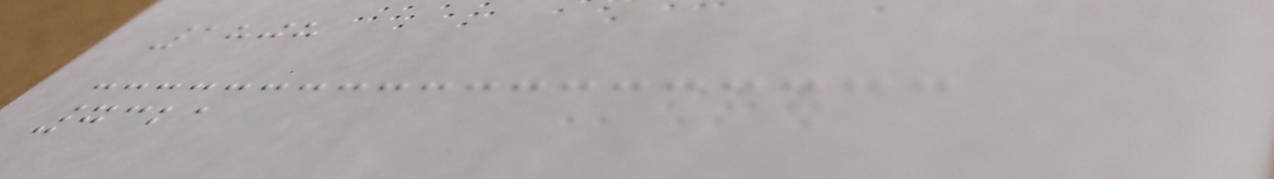1808
7321
